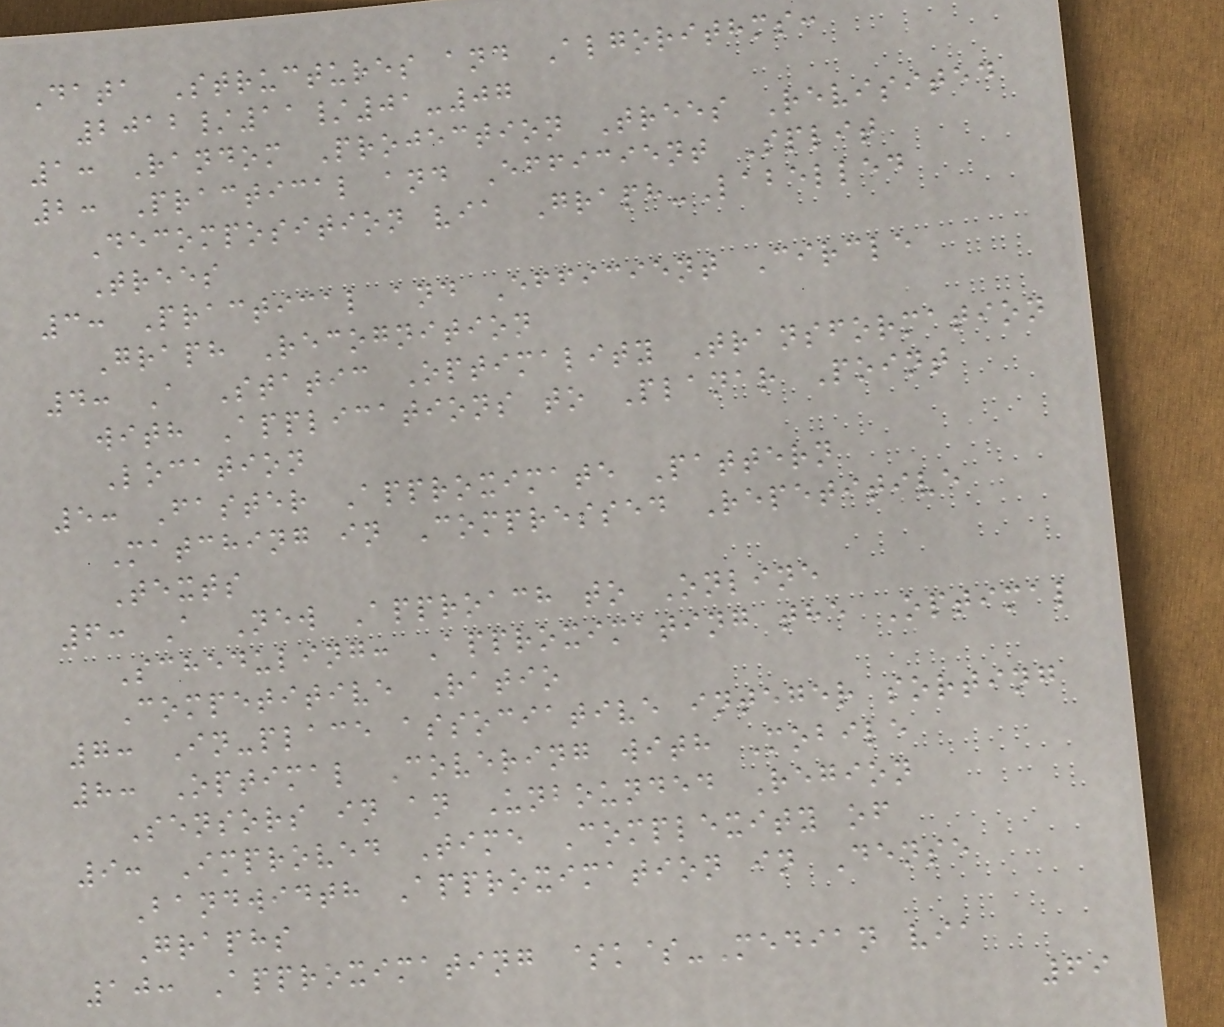Data Structures and Algorithms:
2012/11/01-07
1: Random Projection Trees Revisited
2: Practical and Efficient Split
Decomposition via Graph-Labelled
Trees
3: Practical and Efficient Circle
Graph Recognition
4: A Static Optimality Transformation
with Applications to Planar Point
Location
5: Faster Approximate Pattern
Matching in Compressed Repetitive
Texts
6: A New Approach to Online
Scheduling: Approximating the Optimal
Competitive Ratio
7: In-place associative integer sorting
8: Optimal Covering with Mobile
Sensors in an Unbounded Region
9: Improved Time Complexity of
Bandwidth Approximation in Dense
Graphs
10: Approximating $k$-Median via
69
